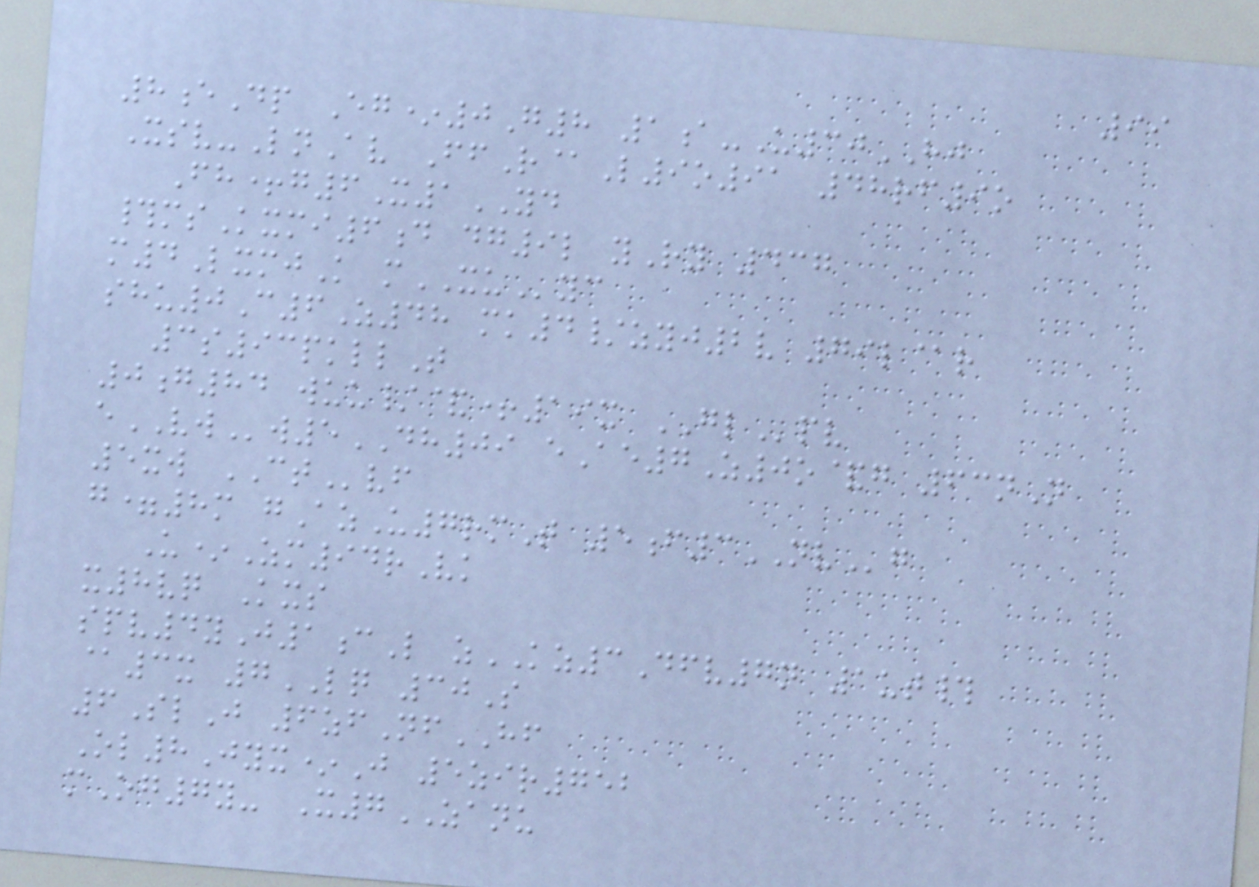99
8eDp Eg*0G8 1a-U30HJ
Xsv-LnAv FfR@L9o91 48rf9o
Fh+g6X1YD
#msKxmi6d dg9l yRy 437
m4LxmjK mXUyc
shu0C6Z48 mk4/zyj2v 79l@r
3s93pkllT
0g84 wuu/&+19x GLpv
eVWw5DH09 eAe7Z0o&g 63nN
5xw CTvf
g=8m gAzU7rmT 5f3NVg
U*Zm94rVk
x8vq Kxs
spv4yJ1cL zKZ3Dfv7n 1ut#
@3x 7LQ 30S
6SlJ 6zfNfHF
Ol8Jyx*J 5zir752
mOg7y- X7ZANU
